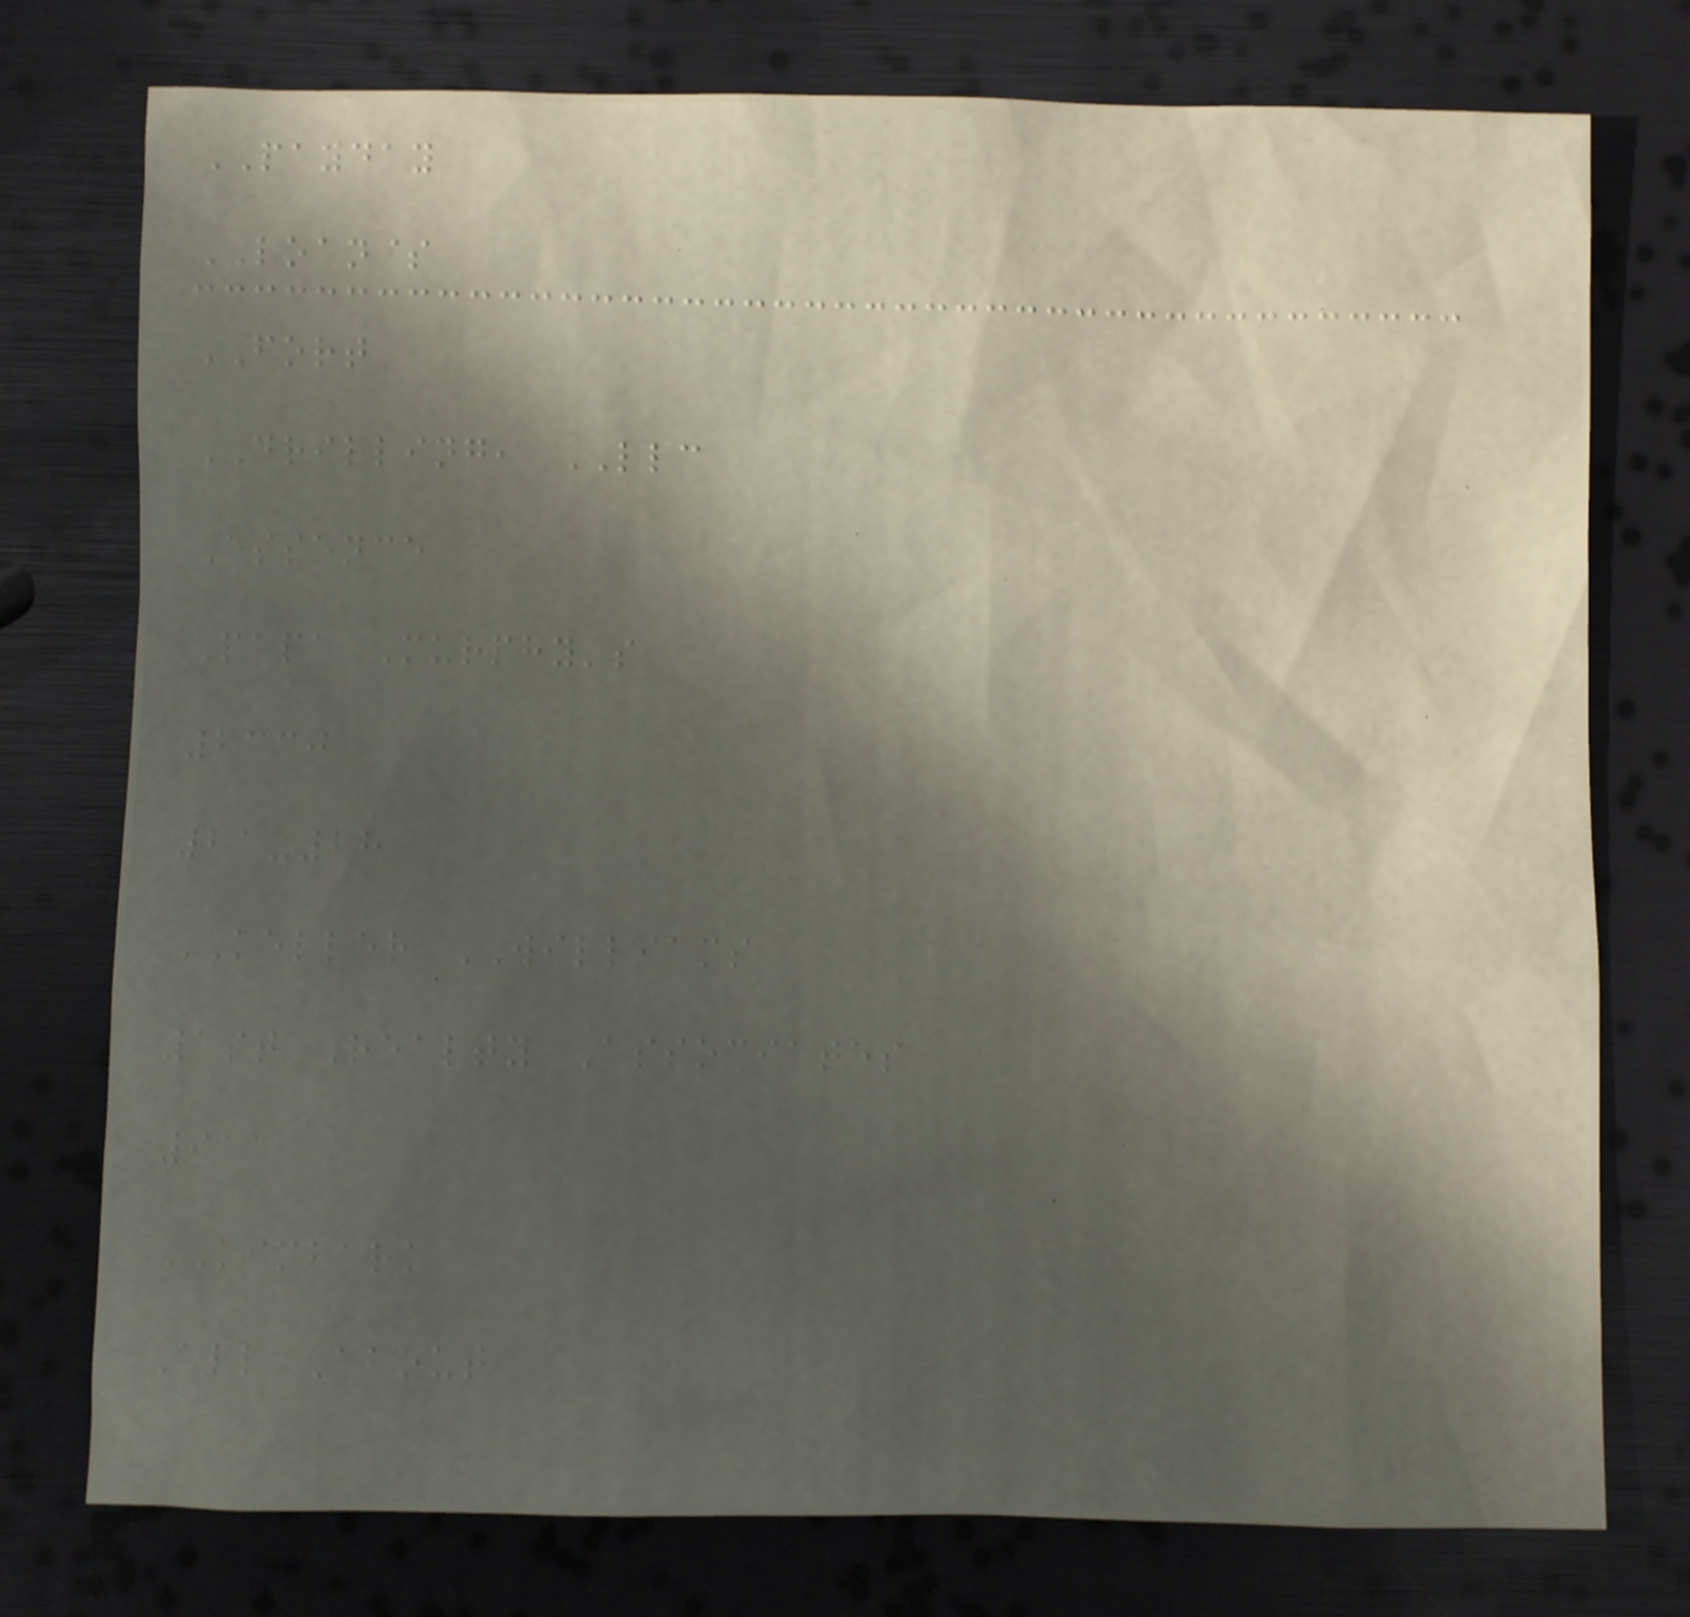PAYDAY
LOAN$
FORT
DRILLING, LLC
Essence
Papa Murphy's
2330
21-28
KELLER WILLIAMS
1st Realty Associates
911
KIMBARK
All About
